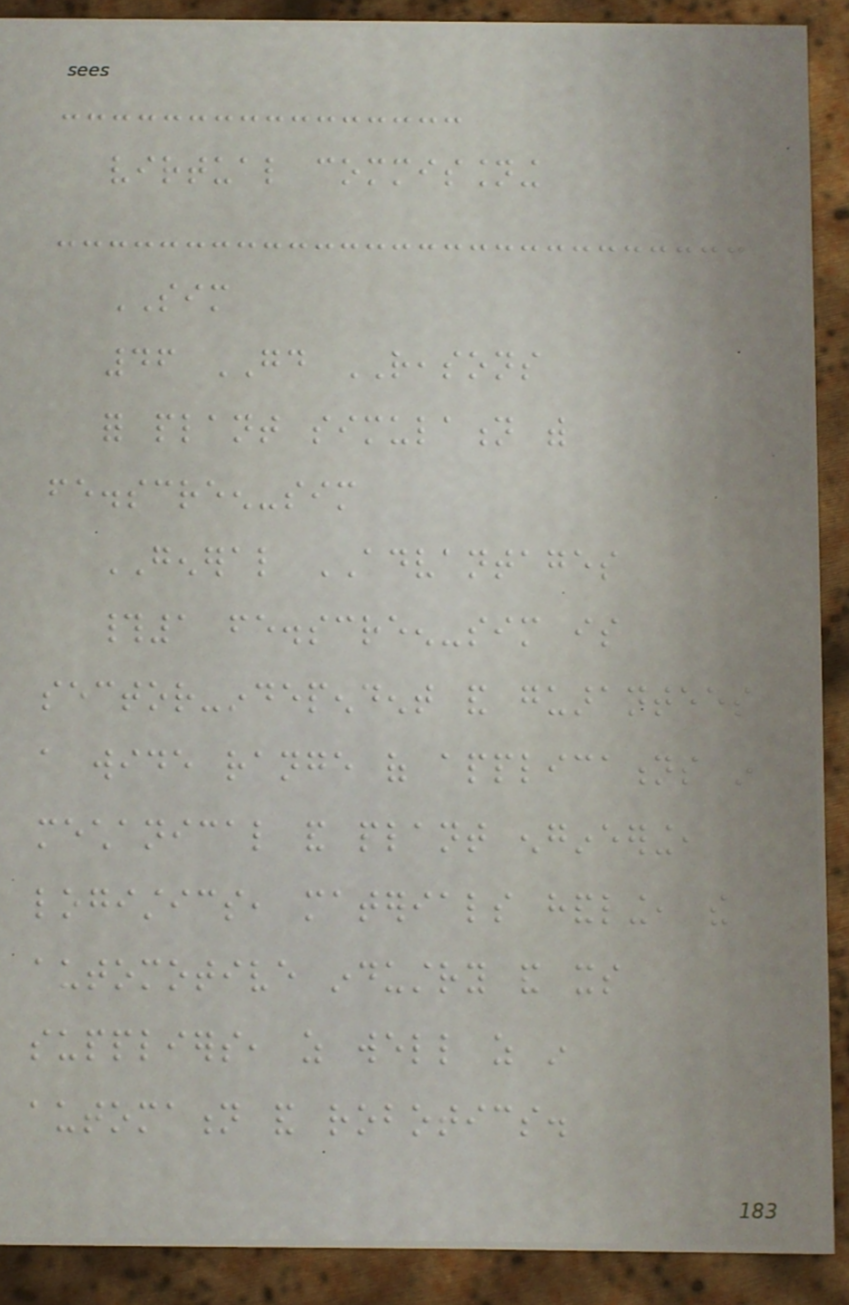virtual commissioning
SIM
46 GOOD REASONS
for plant simulation with
fe.screen-sim
GENERAL ADVANTAGES
#1 fe.screen-sim is
sector-independent and guarantees
a wide range of applications in
mechanical and plant engineering,
logistics, materials handling, the
automotive industry and its
suppliers, as well as in
automation and robotics.
